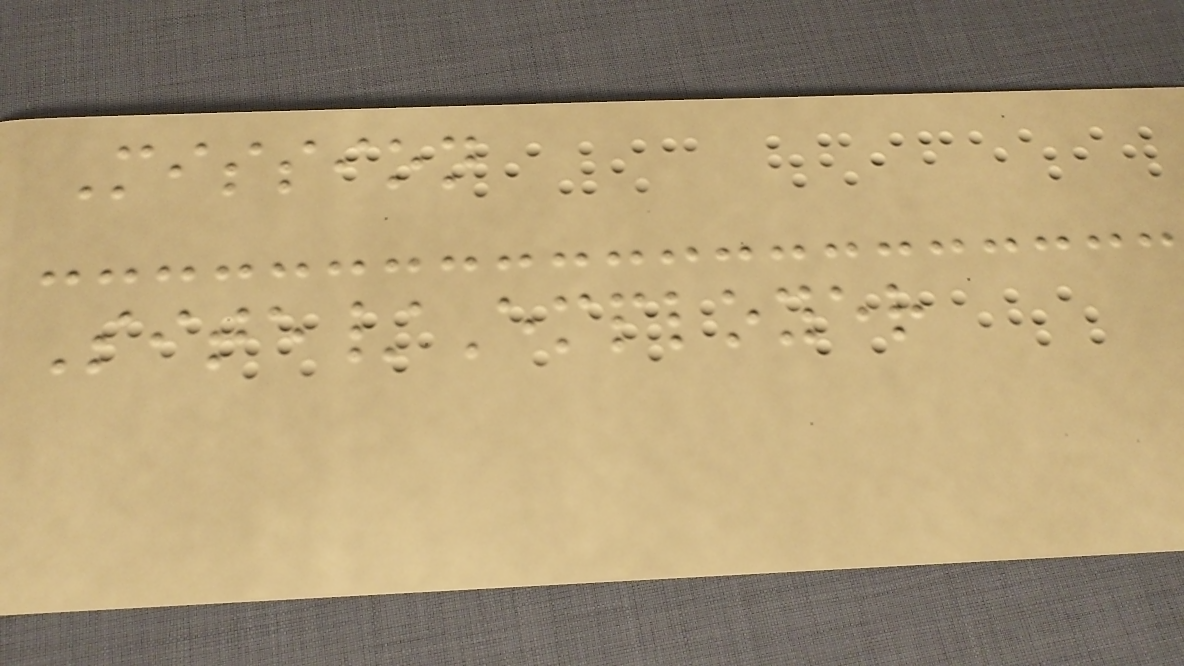Mission
Site/Employer
